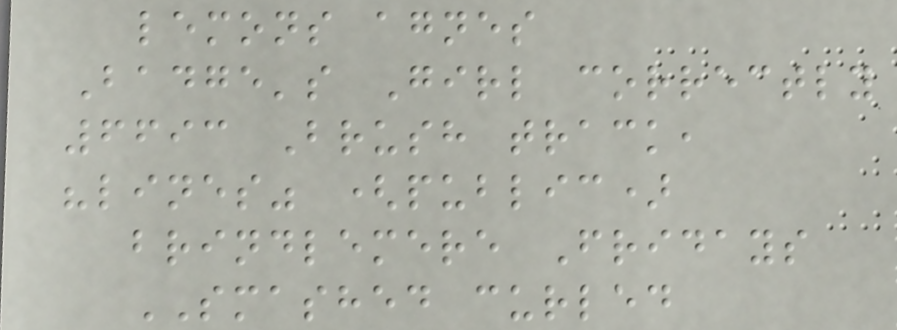lemons agnes
Badge's Girl correctly
6693 Brush track,
"lines" (public)
brindlemere Fridays
SMASHED curled
